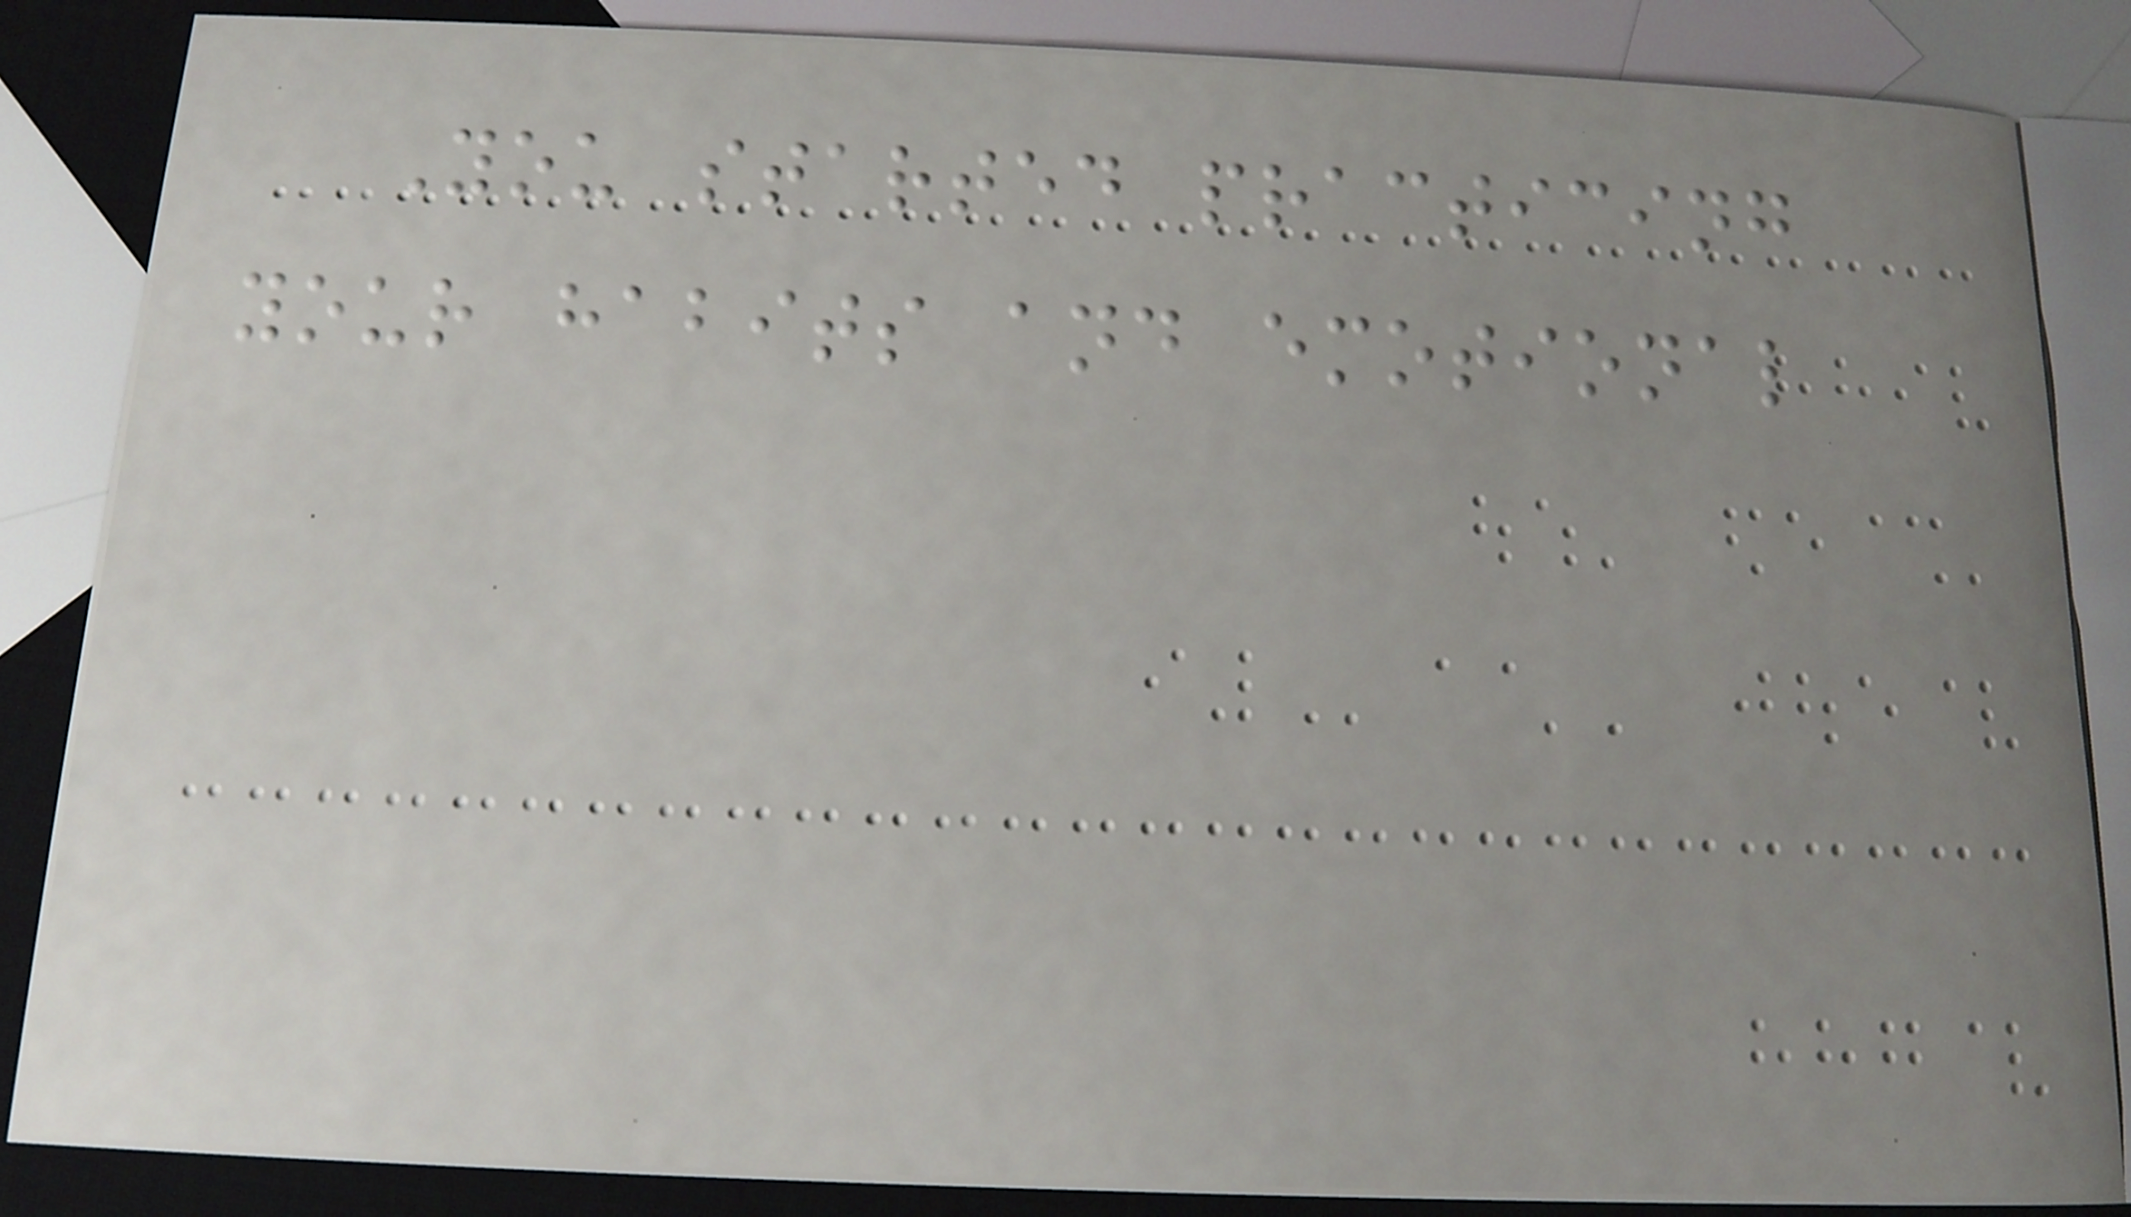You started practicing
your habits and emotional
